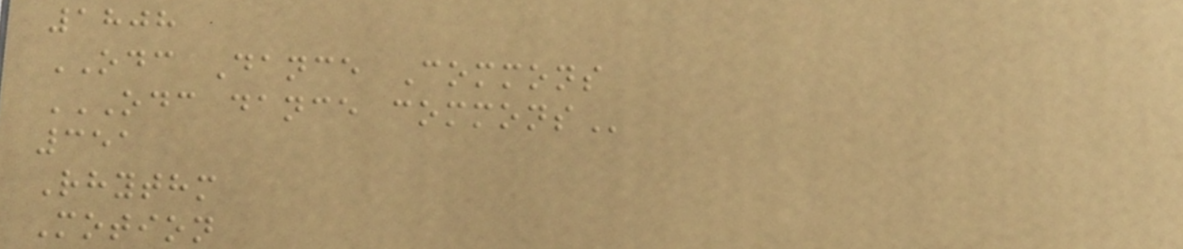1808
ODC Dance Commons
ODC DANCE COMMONS
351
Rhythm
Motion
